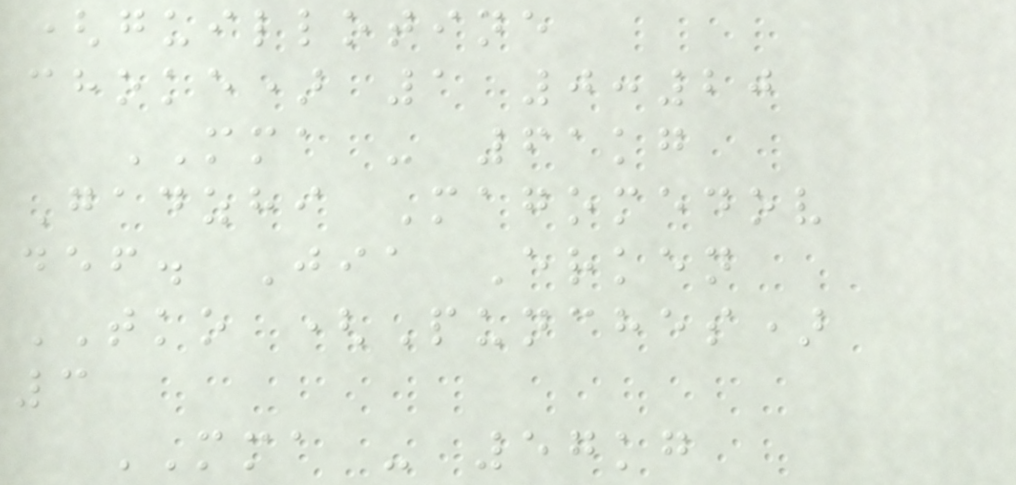(guillotine
choke) 1 0:20
MMA - 61kg
Gadzhi Magomedov
def. Jia Erken
TKO (Punches)
3
MMA - 57kg
